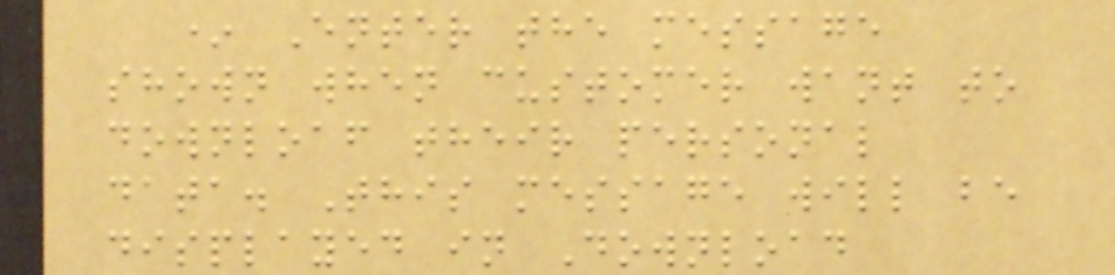* Enter the message
shown when customer want to
downloaf their personal
data. This message will be
displayed in Download
